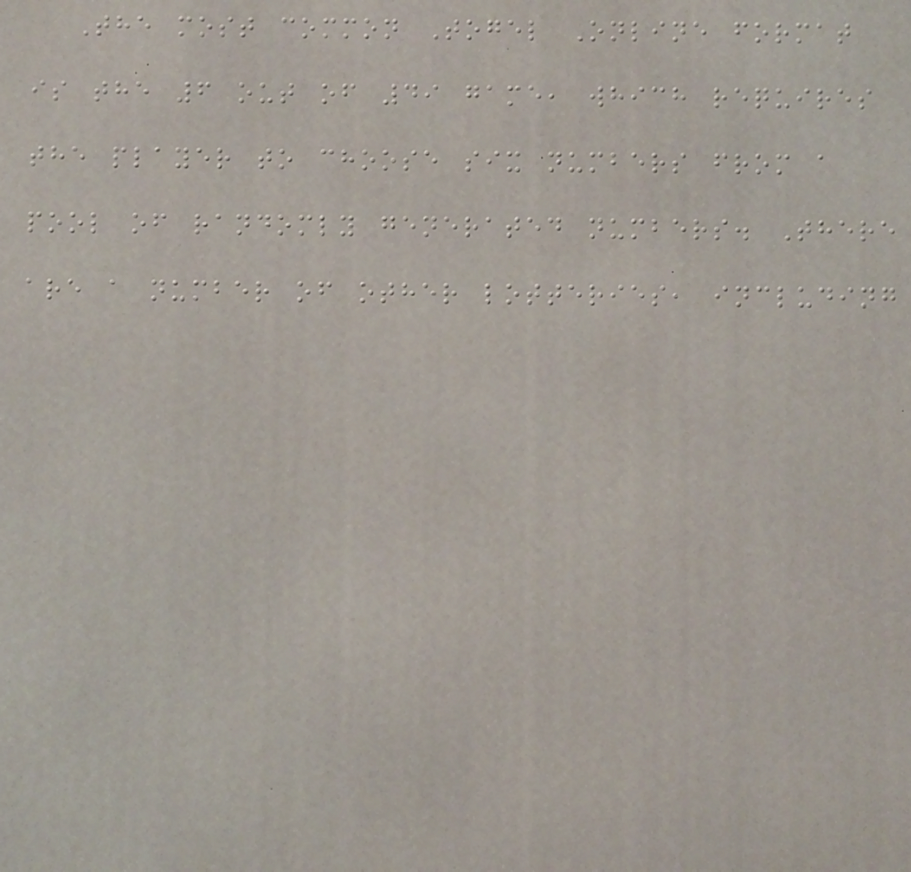The most common Togel Online format
is the 6 out of 49 game, which requires
the player to choose six numbers from a
pool of randomly generated numbers. There
are a number of other lotteries, including
